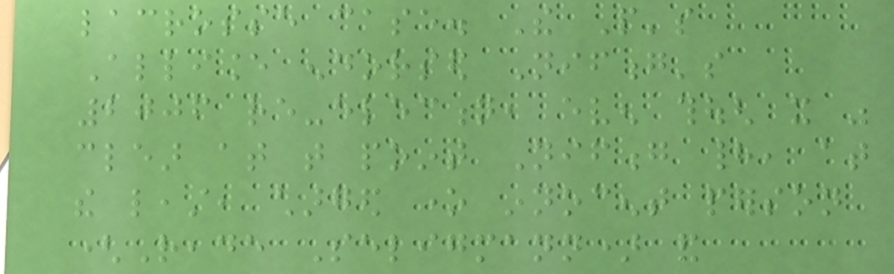lacrosse case. The People's
Alliance endorsed Nifong's
2006 re-election, even though it was
clear at that point Nifong had, at
the least, charged one innocent person
(Reade Seligmann) and
